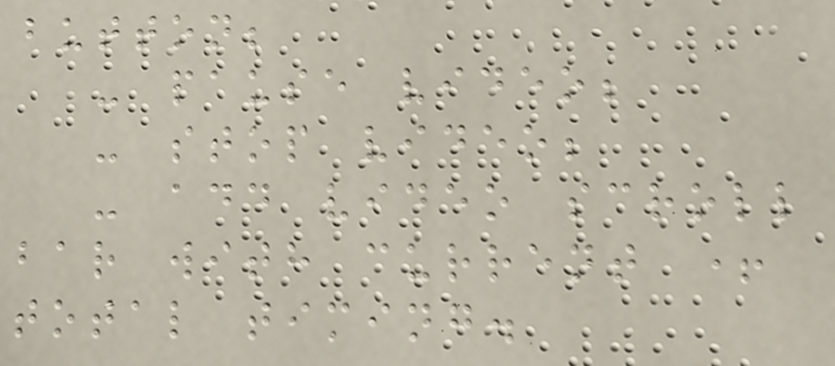button;
- pause video;
- stop video;
- add video scroll
bar with current +
total timing.
